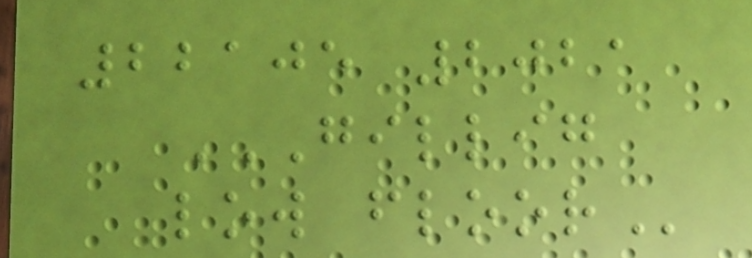22105 2021
GILLIG
LOW FLOOR
